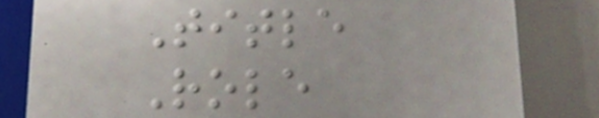Title
Role
